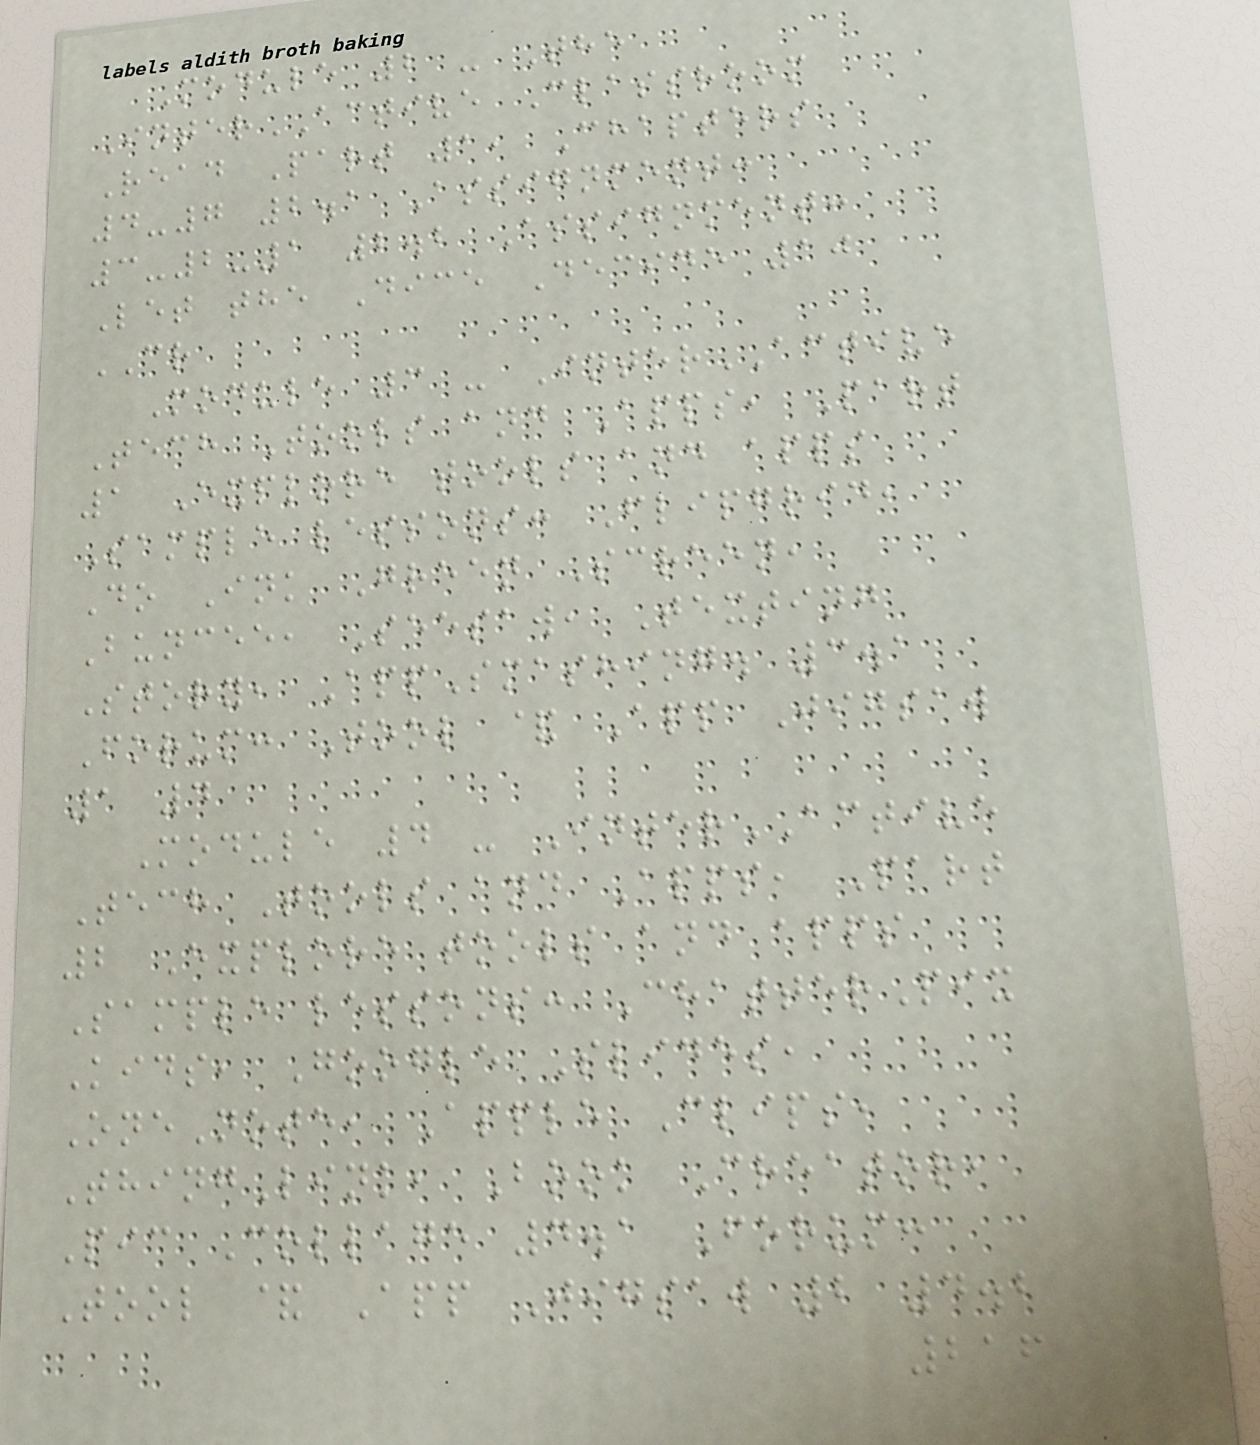Module 2 - The
InterACTIVE Classroom
Read Part 1, Chapters
4-7 2.1 Assignment:
3-2-1 2.2 Assignment:
Let the Dice Decide 10
CR
Module 3 - InterACTIVE
Tech Tools and Apps, Part
1 Explore tools and apps
Sample lessons: Flipgrid,
Do Ink Green Screen,
Buncee, Seesaw, Texting
Story, AppSmashing. 3.1
Forum: Tool & App Jigsaw
1 4
Module 4 - InterACTIVE
Tech Tools and Apps, Part
2 Explore tools and apps
Sample lessons: ChatterPix
Kids, Google Slides,
OneNote, Apple Clips,
ThingLink, Book Creator,
Pic Collage 4.1 Forum:
Tool & App Jigsaw 2 4.2
216
